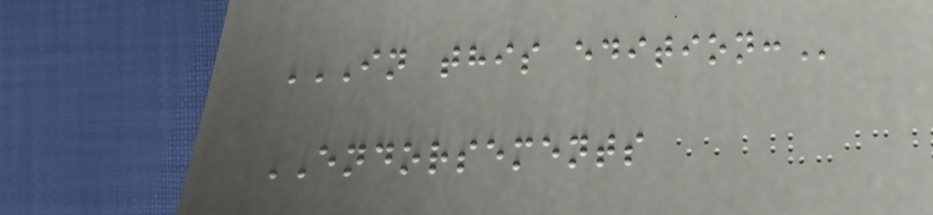IN THIS EDITION:
ENDORSEMENTS
